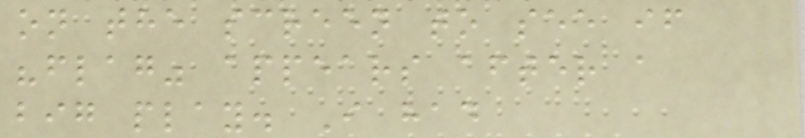on the screen to see if
"flag" appears after a
big play. I had
